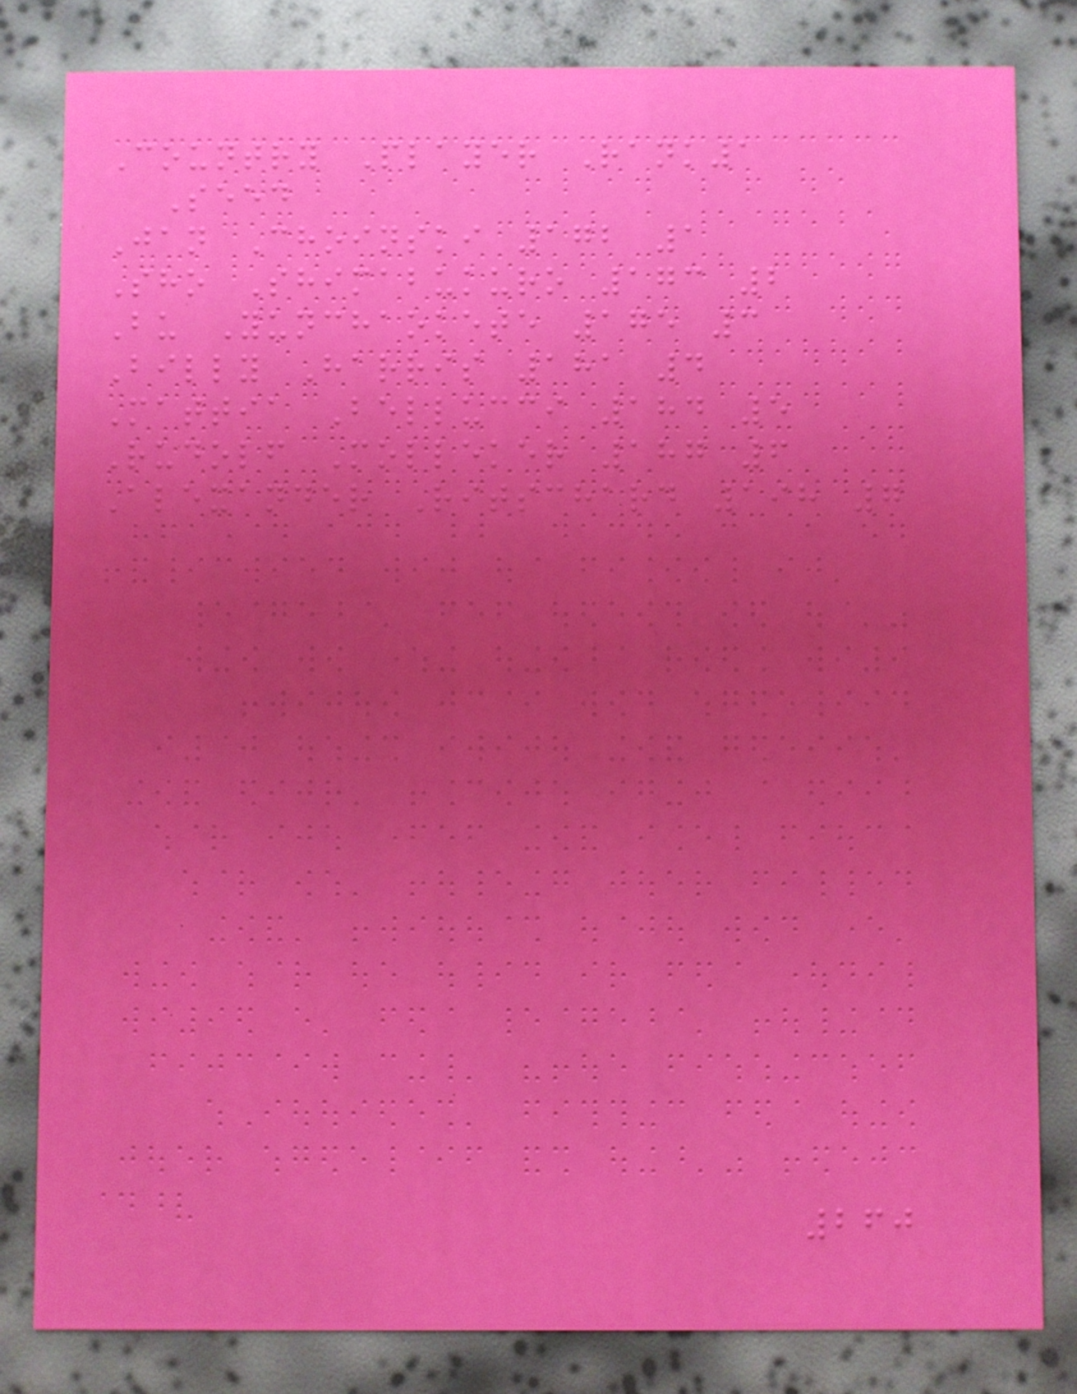Country Player Rank1
Seed
Jan Choinski 172 1
Sho Shimabukuro 173 2
Bu Yunchaokete 175 3
Billy Harris 181 4
Mattia Bellucci 184 5
Rudolf Molleker 187 6
Alexander Ritschard 198 7
260
